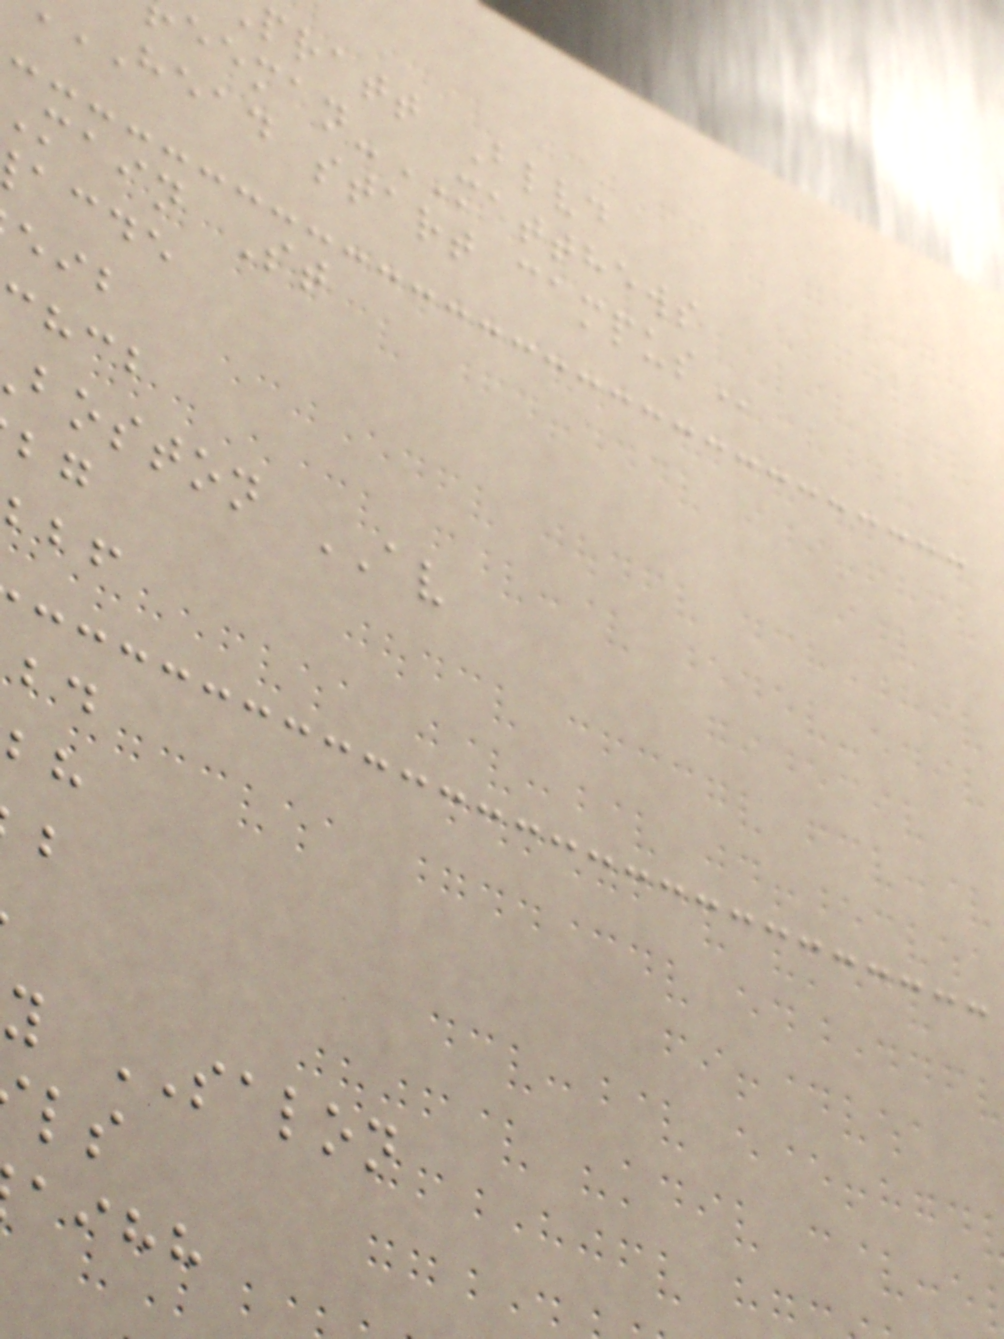pratt Blvd
-MATTHEWS
head start
main St
acde
boston AV
y SALON
aihh
